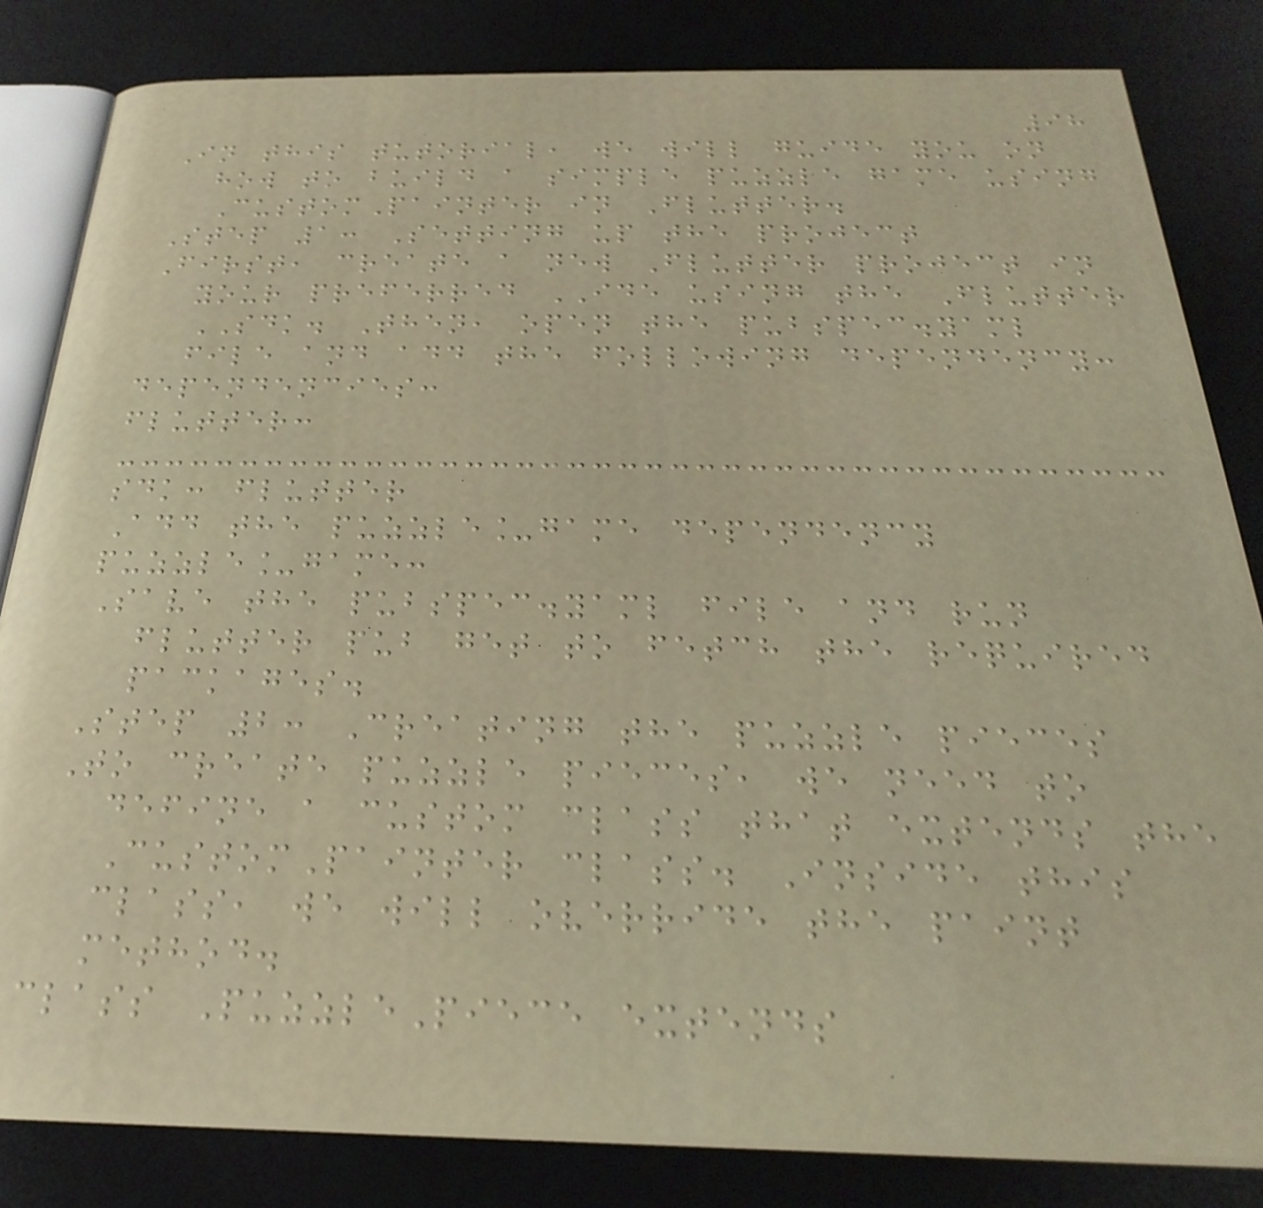98
In this tutorial, we will guide you on
how to build a simple puzzle game using
CustomPainter in Flutter.
Step 1: Setting up the project
First, create a new Flutter project in
your preferred IDE using the Flutter
SDK. Then, open the pubspec.yaml
file and add the following dependency:
dependencies:
flutter:
sdk: flutter
Add the puzzle_game dependency
puzzle_game:
Save the pubspec.yaml file and run
flutter pub get to fetch the required
packages.
Step 2: Creating the puzzle pieces
To create puzzle pieces, we need to
define a custom class that extends the
CustomPainter class. Inside this
class, we will override the paint
method.
class PuzzlePiece extends
